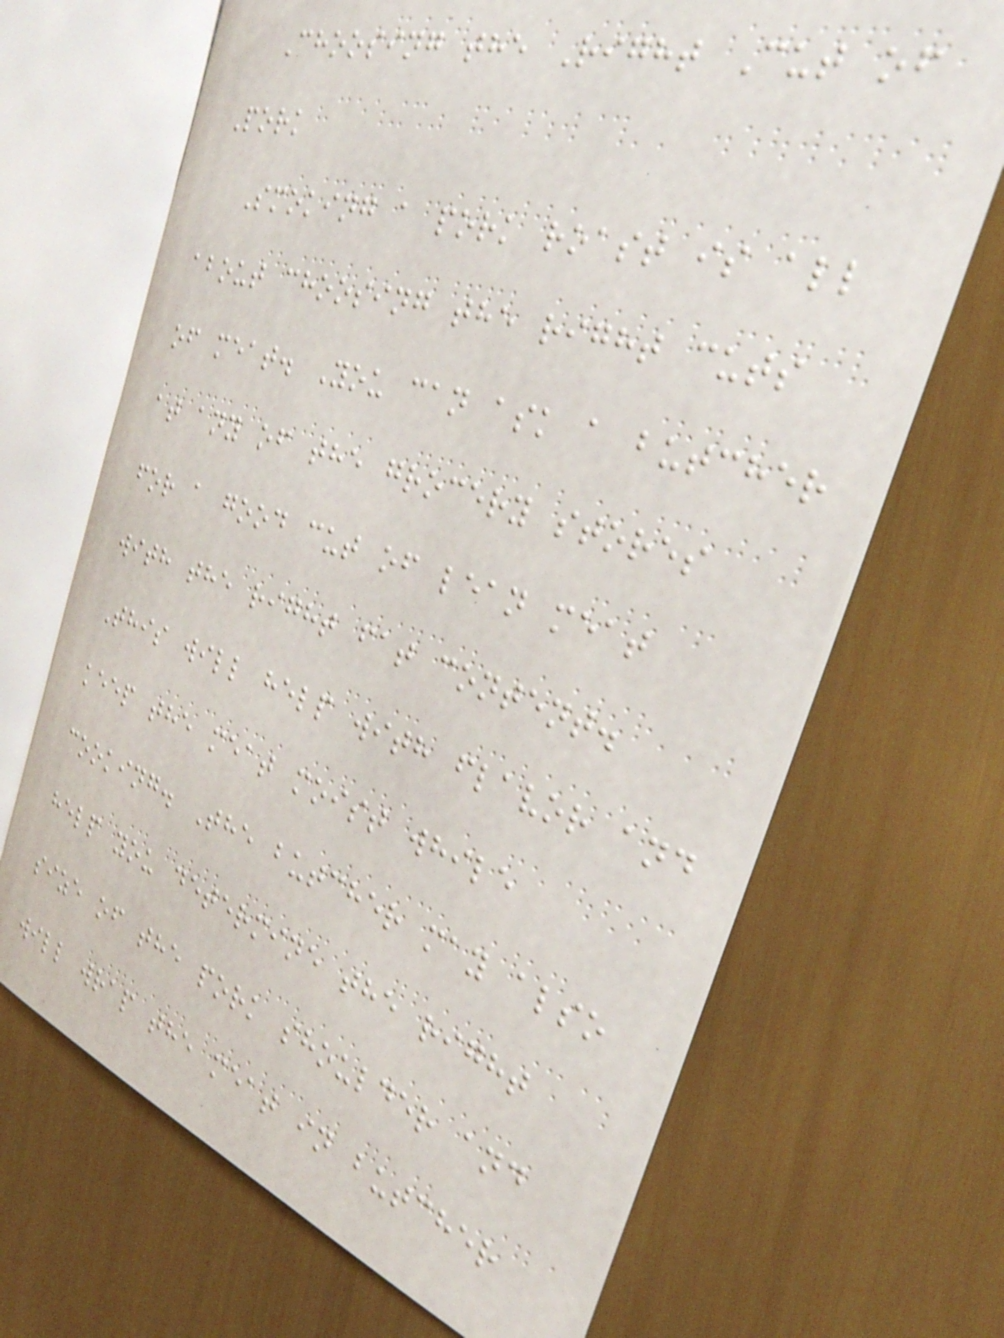Choosing the Right Cut of
Pork
Smoking a pork roast is all
about choosing the right cuts
of meat. You can ask a butcher
at any of the grocery stores
for a good cut of lean meat
with the right fat content.
This will help with flavor and
keep the meat moist while
cooking. The butcher may also
help you determine the right
size of the pork shoulder and
will wrap the meat in butcher
